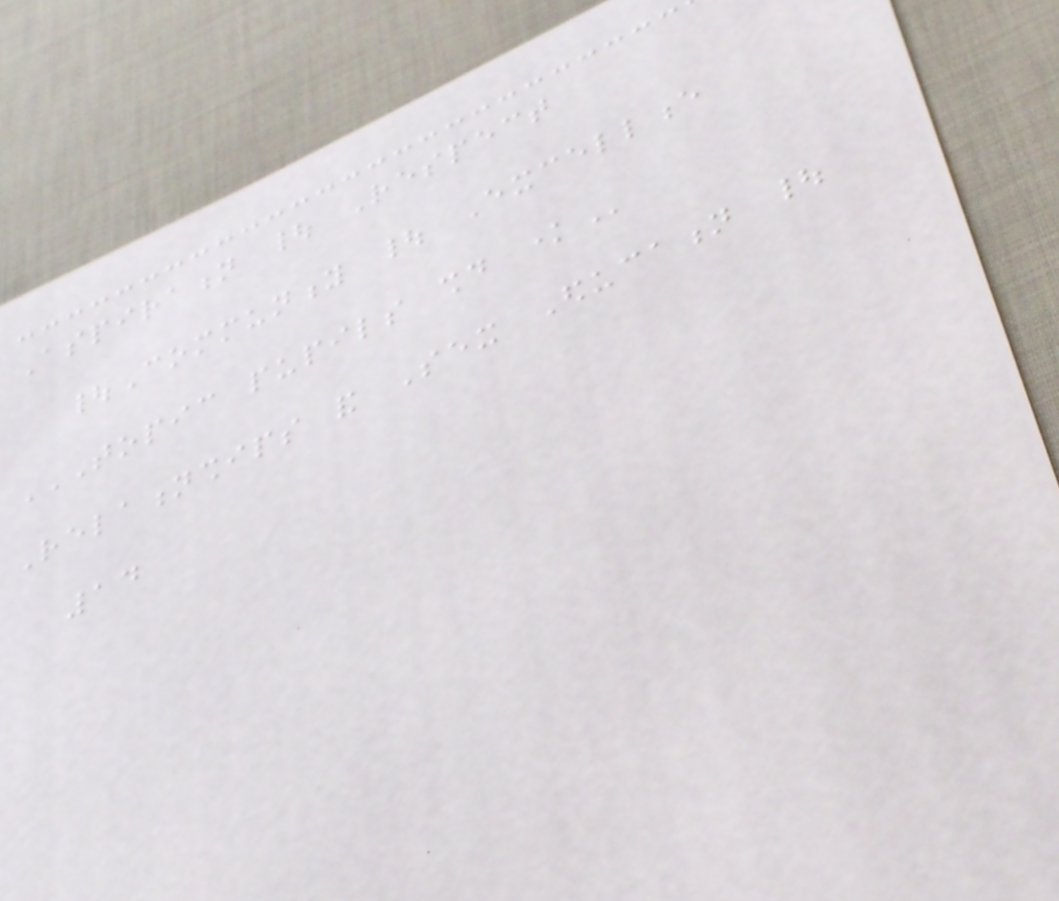Aspiration | Respect
|Community | Excellence
TOPIC PUPILS SHOULD KNOW
Relationships and Sex Education |
14
